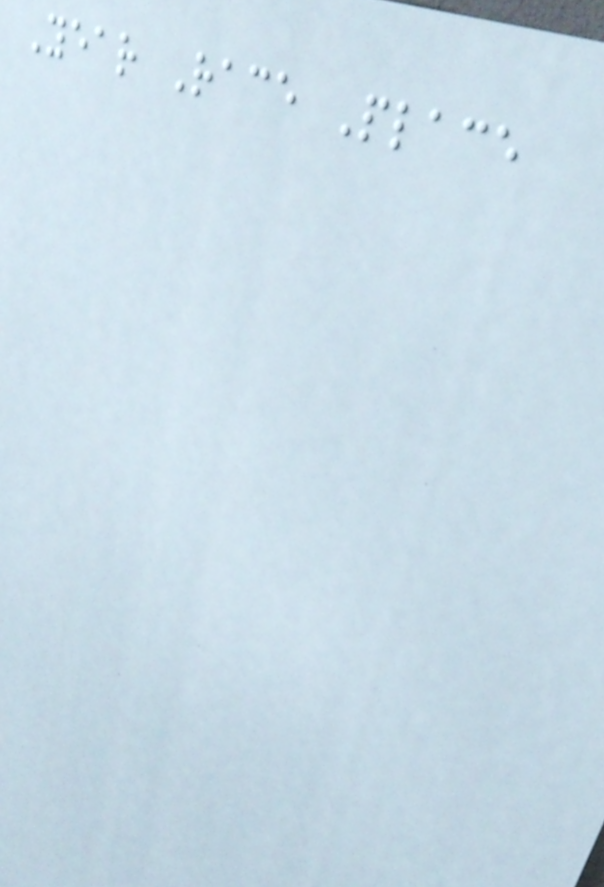Year Race Place
